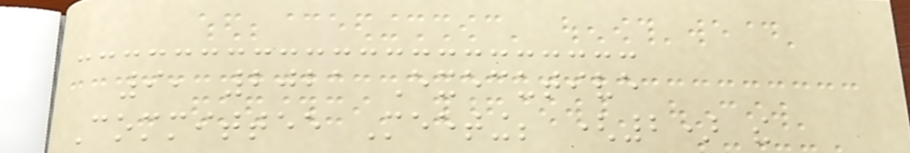9, 2021 Executive
Committee Meeting; (2) the
